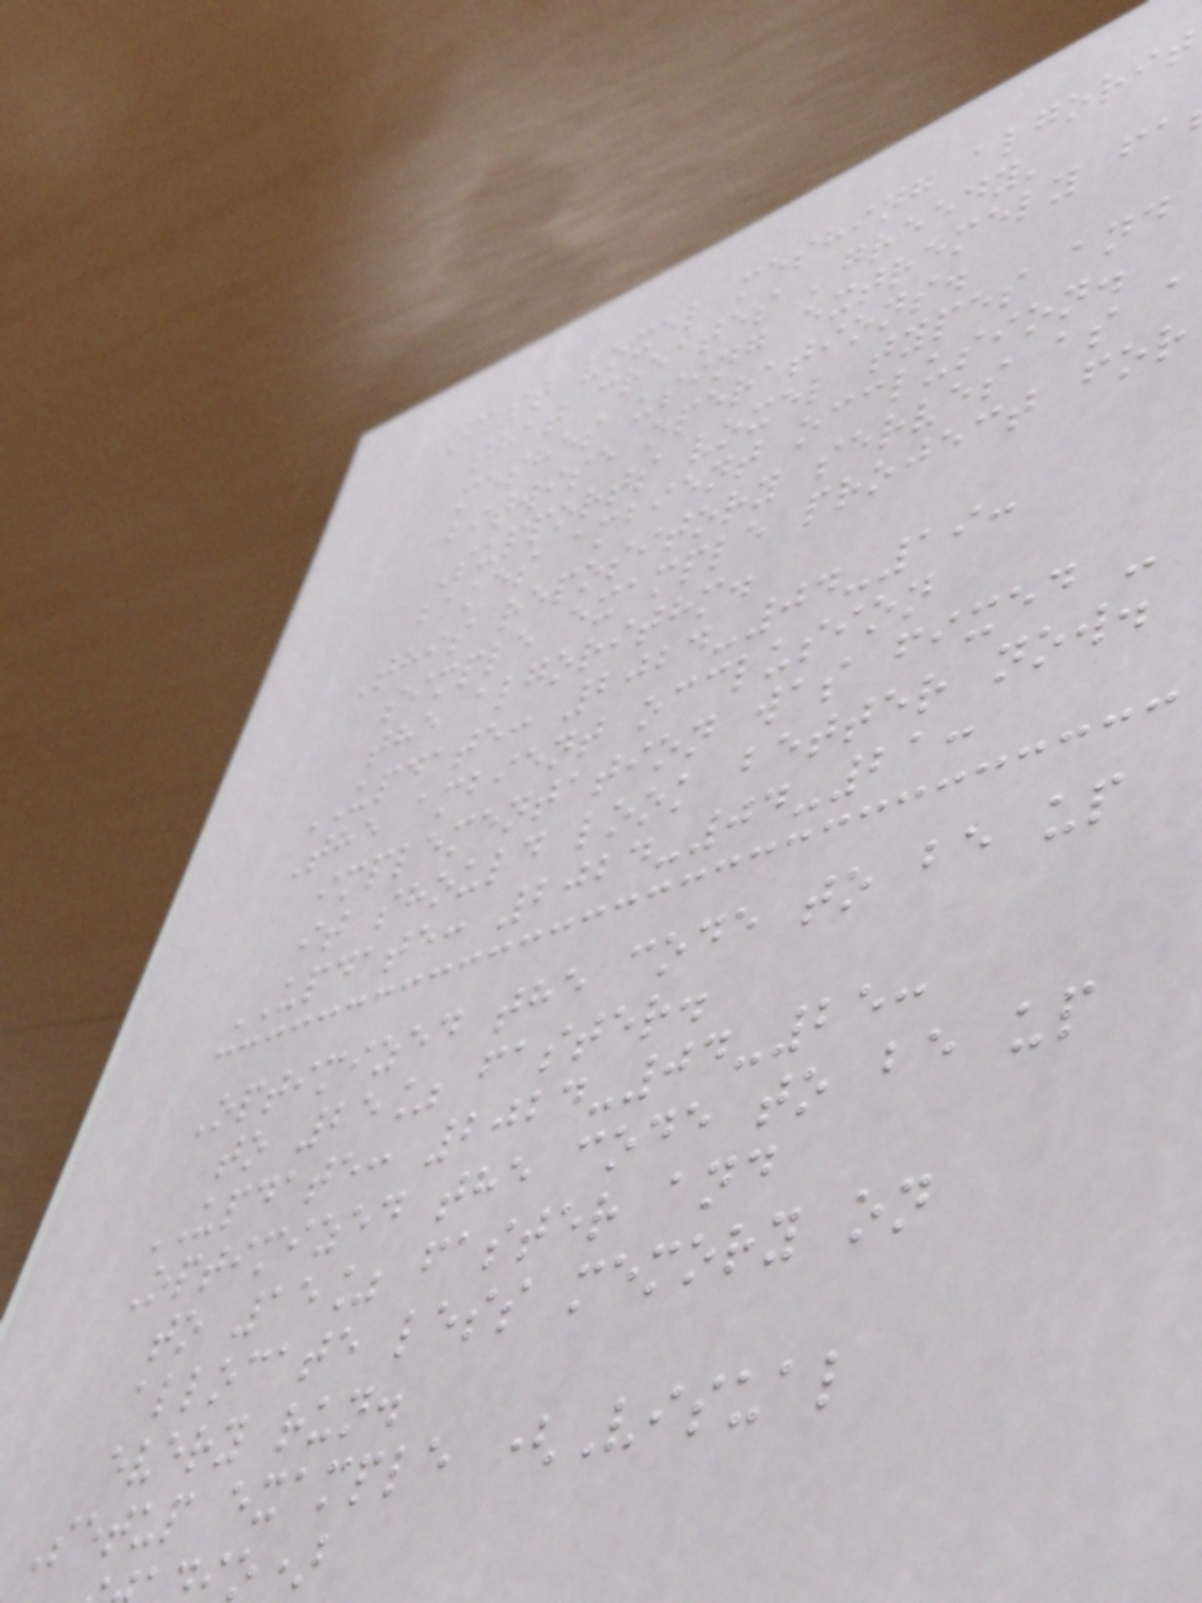Fast voxel meshing algorit
that creates 'greedy'
meshes using extremely fa
bitwise operations.
Supports voxel types and
bakes ambient occlusion.
This repository serves as a
simple example project for
the algorithm.
UPDATE: 2024-04-19:
The ambient occlusion
implementation was fixed -
it should look better now.
UPDATE: 2024-04-21:
Optimized the code to be up
to 25% faster.
UPDATE: 2024-04-25:
Optimized the code to be up
to 15% faster and
allocate less memory on
every run.
Setup example (Visual
